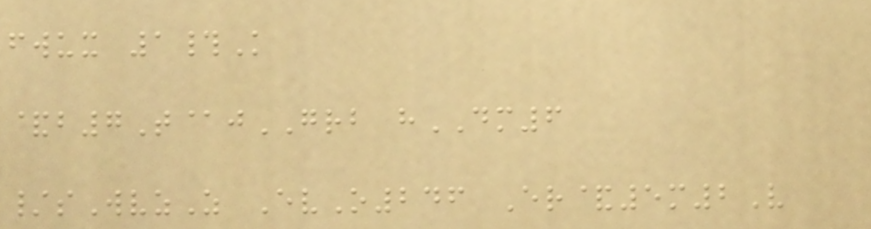fwux 1#K
&b7T@jGRB hDM6
/sWvzZ EvO246 Er&5m2V
